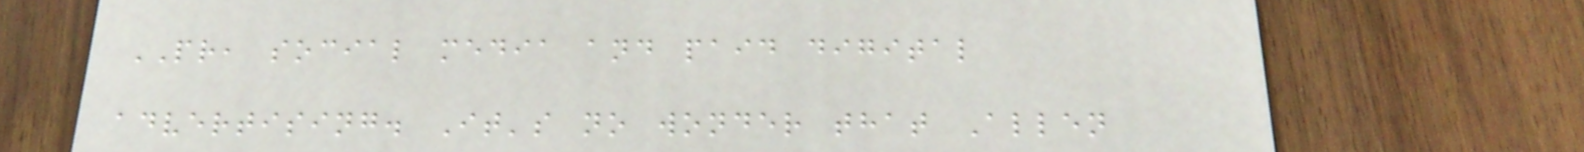PR, social media and paid digital
advertising. It's no wonder that Allen
